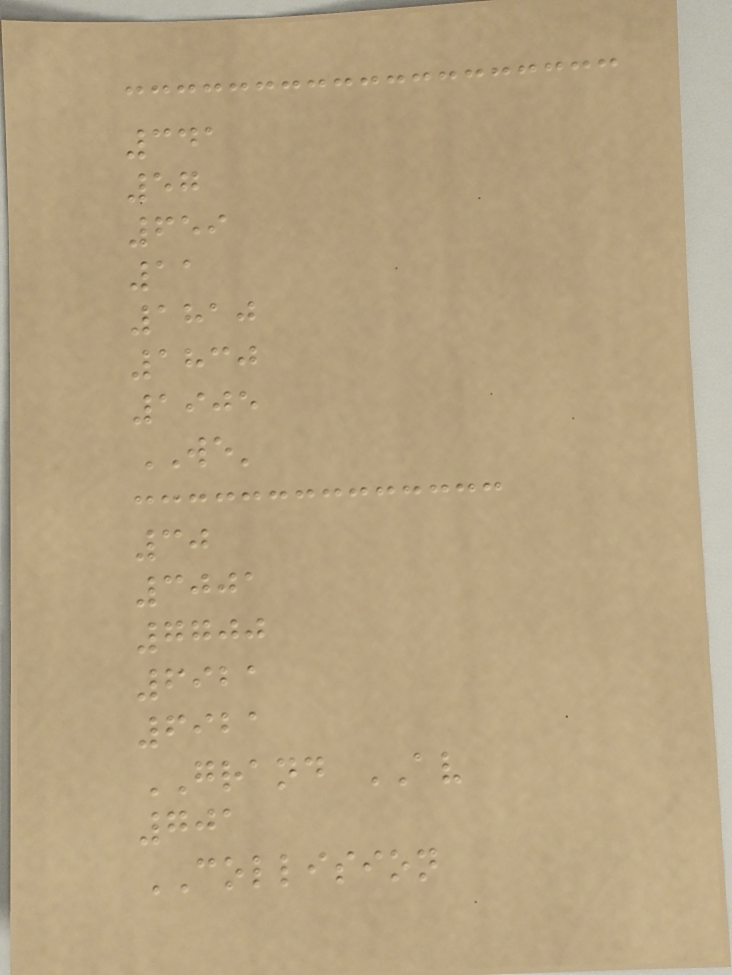341
57
659
11
1810
1830
1905
WE'
30
3001
7700
6921
6921
GRAND AV
701
COLLISION
